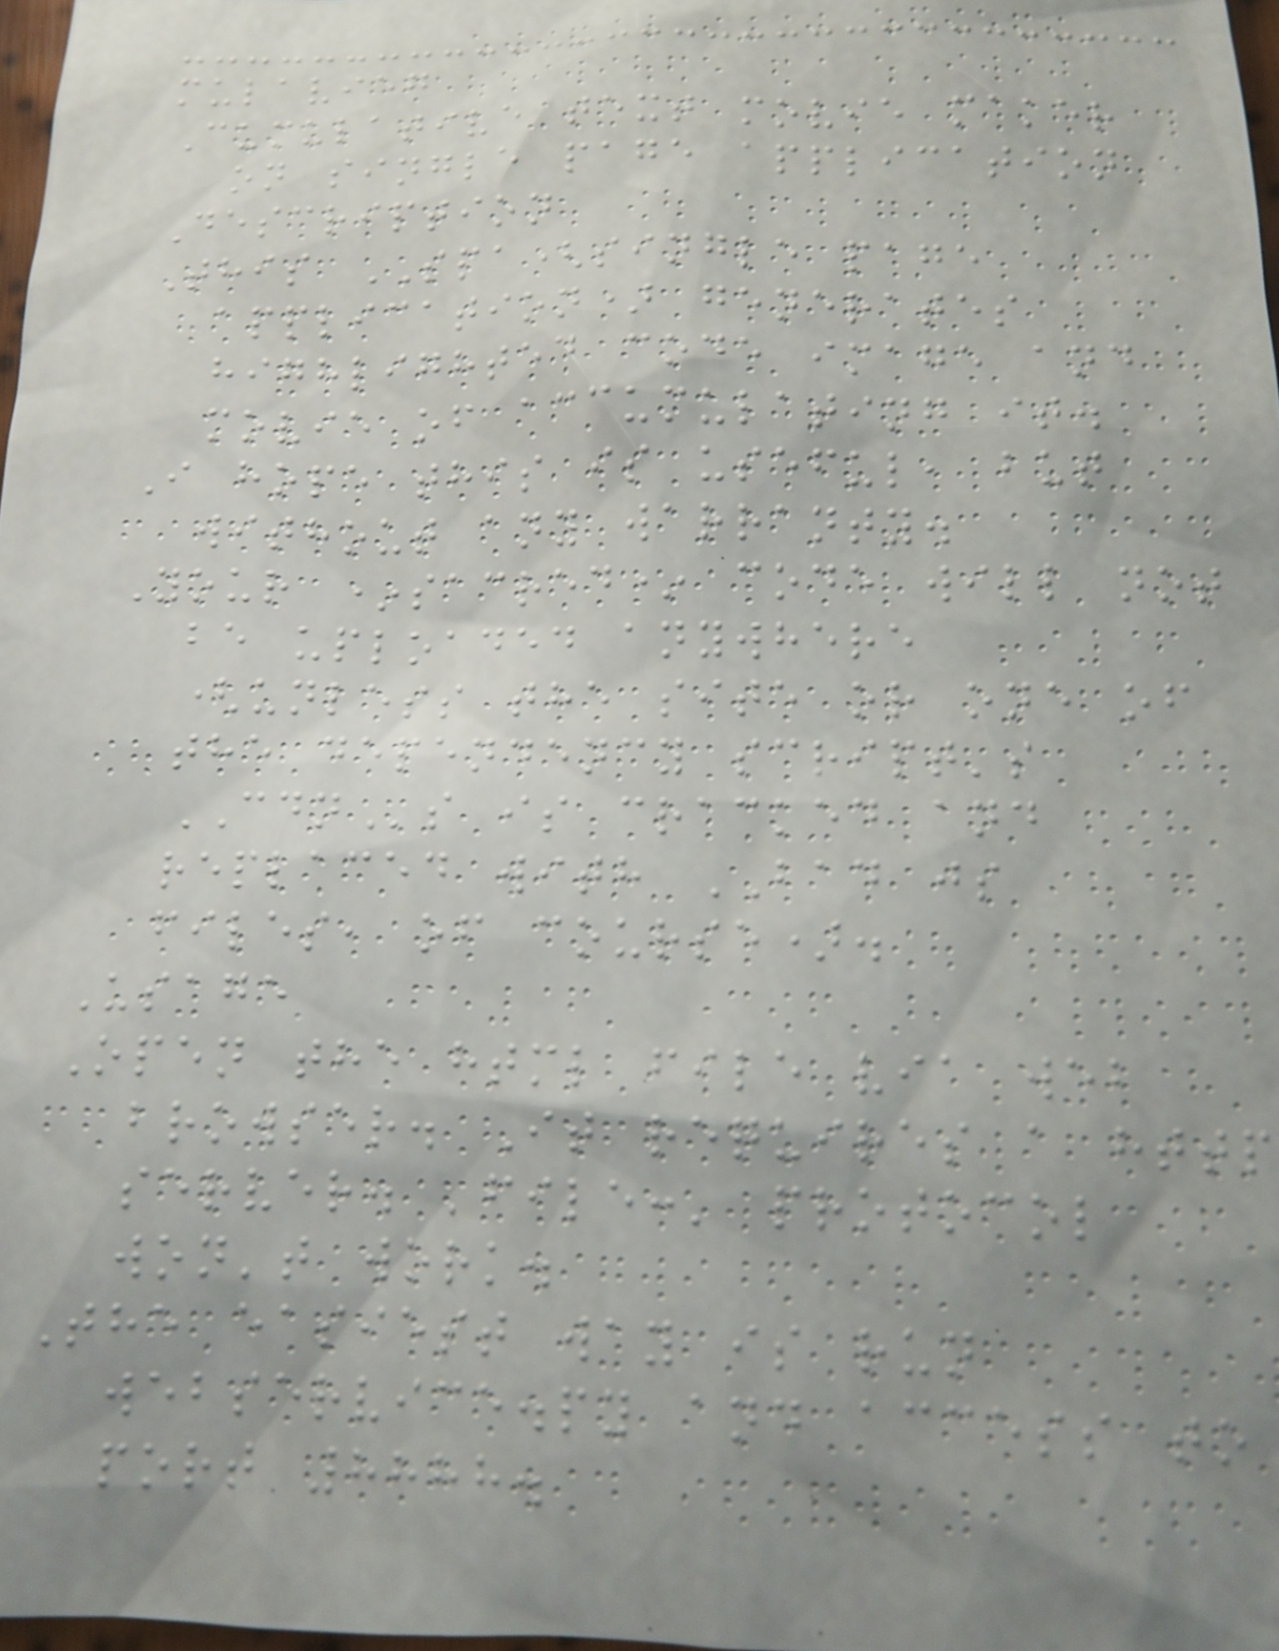mulavieg
Cumulative text movie maker
on single page application
Description
This SPA(single page
application) generates
highlighted code image and
movie of accumulating it.
I hope this is useful, but
without any warranty.
Your *sacred* code will not
be uploaded anywhere
(unless the site or one of
the dependency script's
CDNs is cracked and
replaced with BAD js
files, of course).
Usage
Open the html file via web
browser. It requires a http
server. 'file:' protocol
won't work.
The easiest way is run
webservice.py and access to
port 8888.
